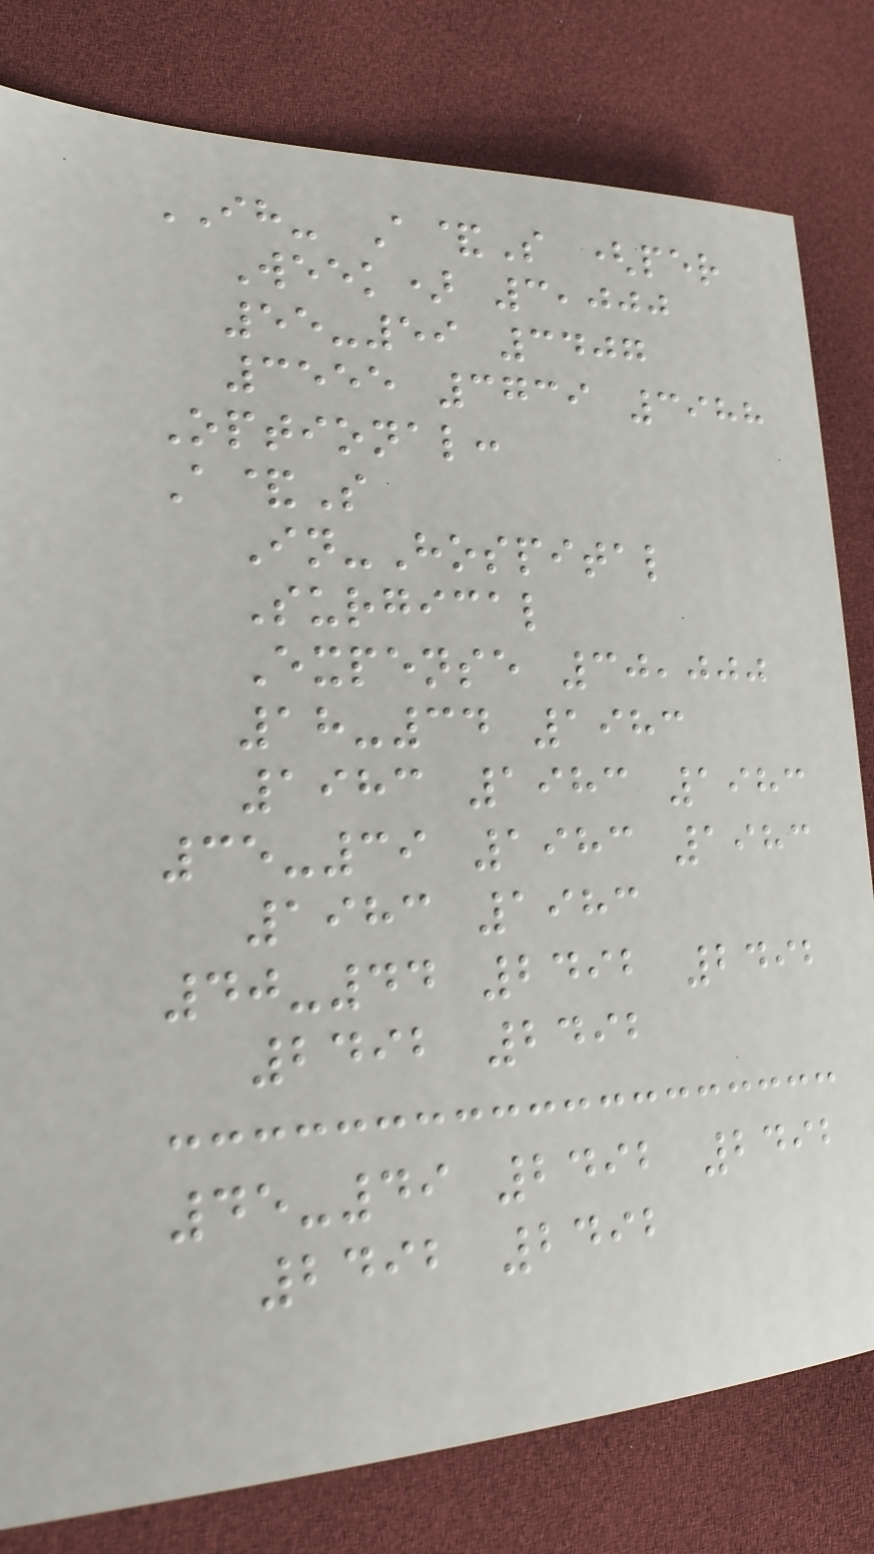IH- A&S (per
Week) 3,000
55-59 3407
3555 3739 3988
Optional:
A&S
In-Hospital
Surgical
Expense 30,000
18-34 1983
1983 1983 1983
35-39 1983 1983
1983 1983
40-44 2492 2492
2492 2492
45-49 2492 2492
2492 2492
